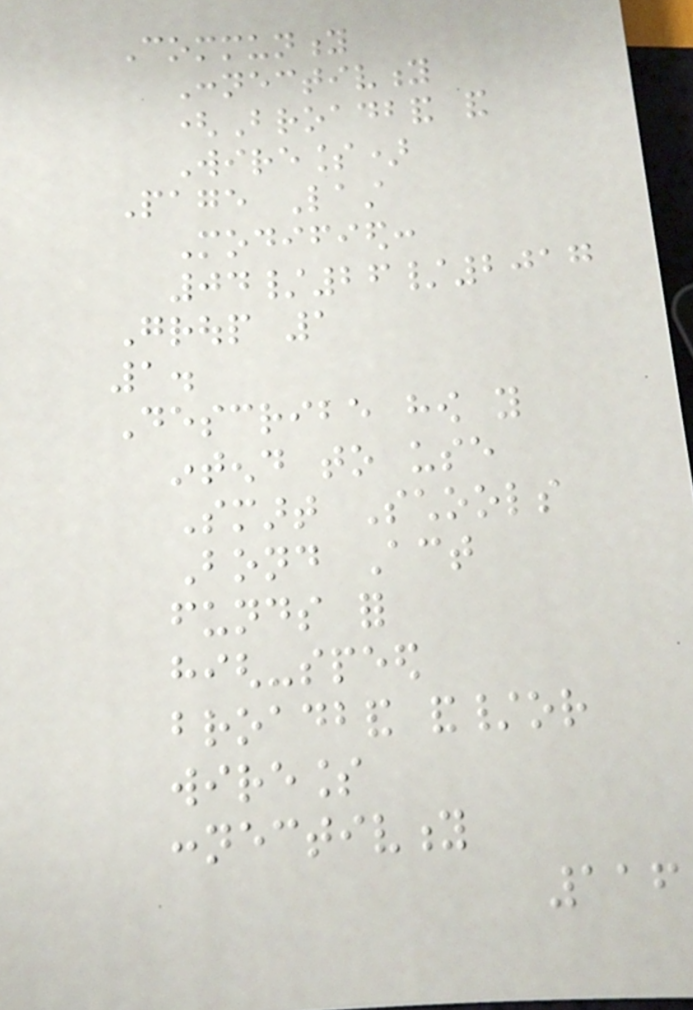Community
Connectivity
(Broadband and
Wireless)
Page Last
Modified:
04/26/2017
Group 1
1.
Describe how you
intend to use
Smart Schools
Bond Act
funds for
high-speed
broadband and/or
wireless
connectivity
116
